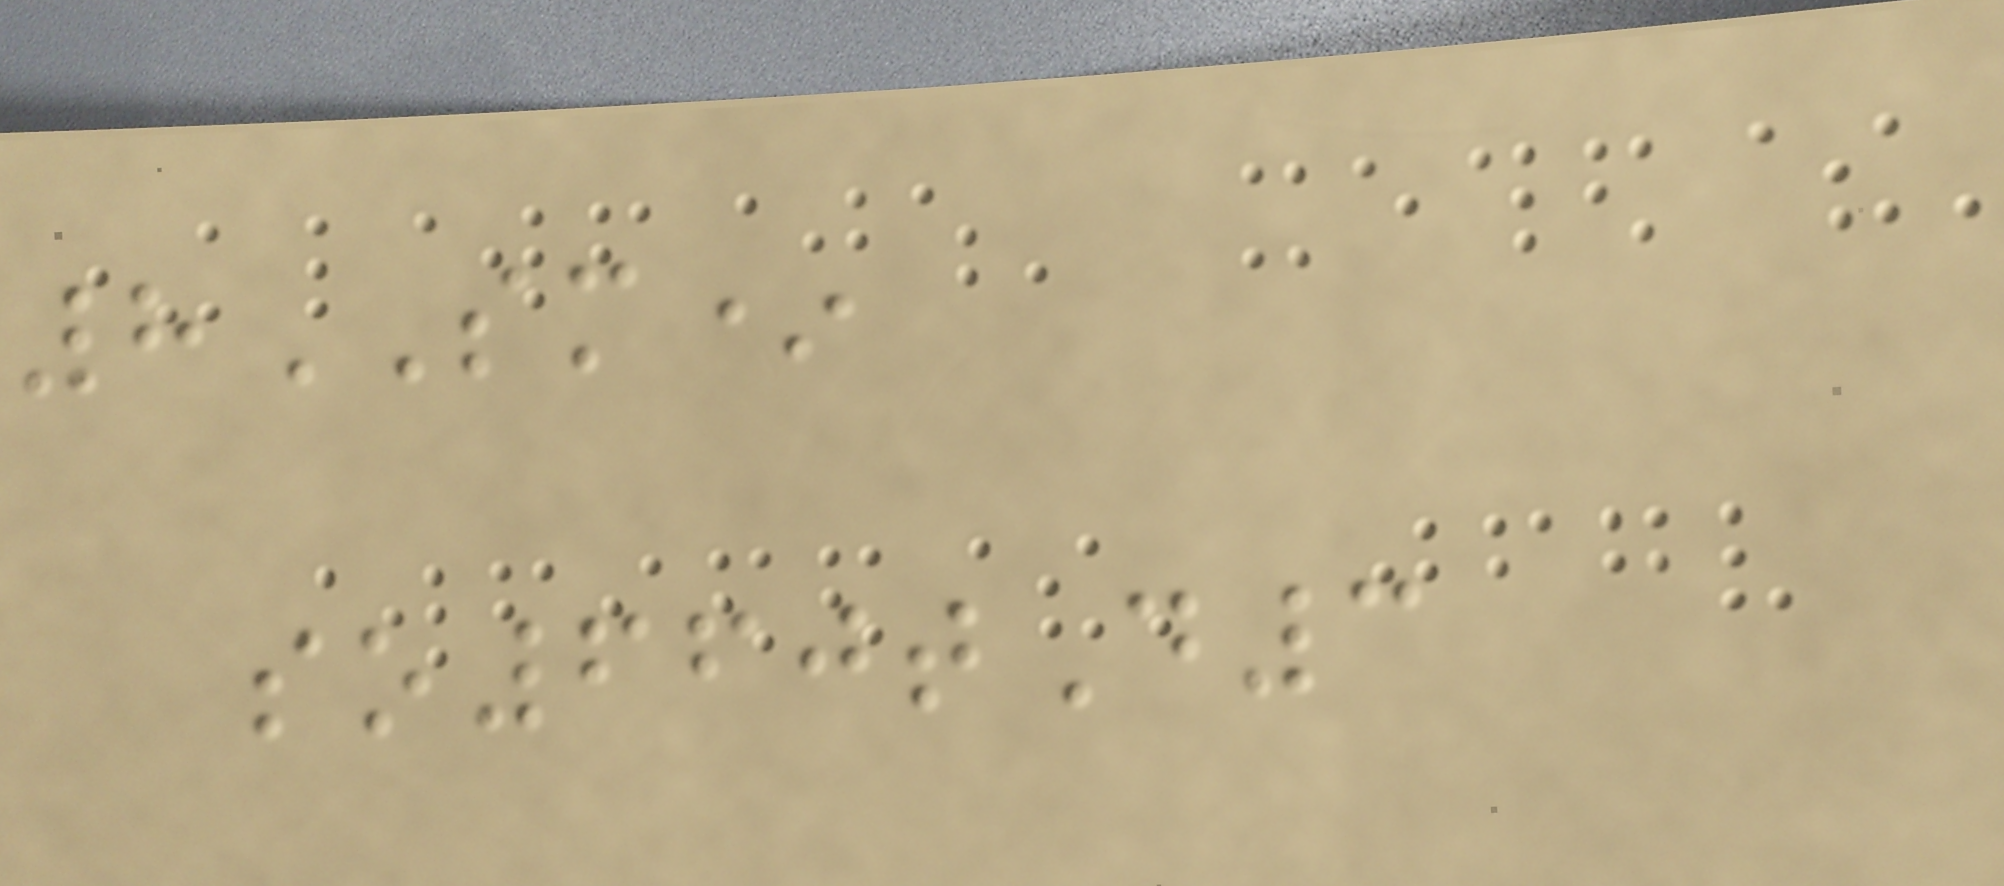8SM*
so660tD3
